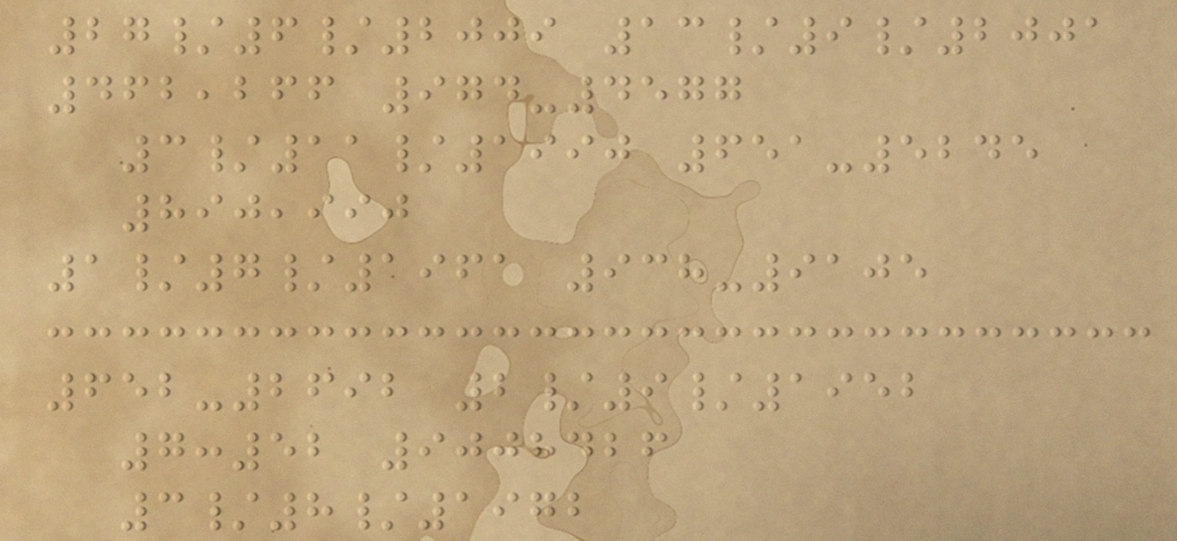27/6/2009 13/9/2001
462,266 974-4577
3/11/1990 651-5245
890,990
1/7/1961 938-9105
652-2692 2/9/1952
7:52 9008426
3/8/1972
